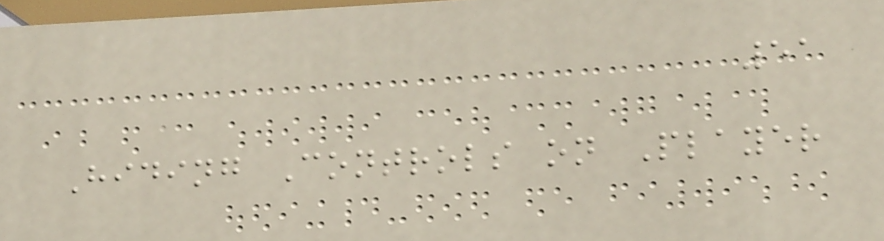51
Hiding Controls on Player
